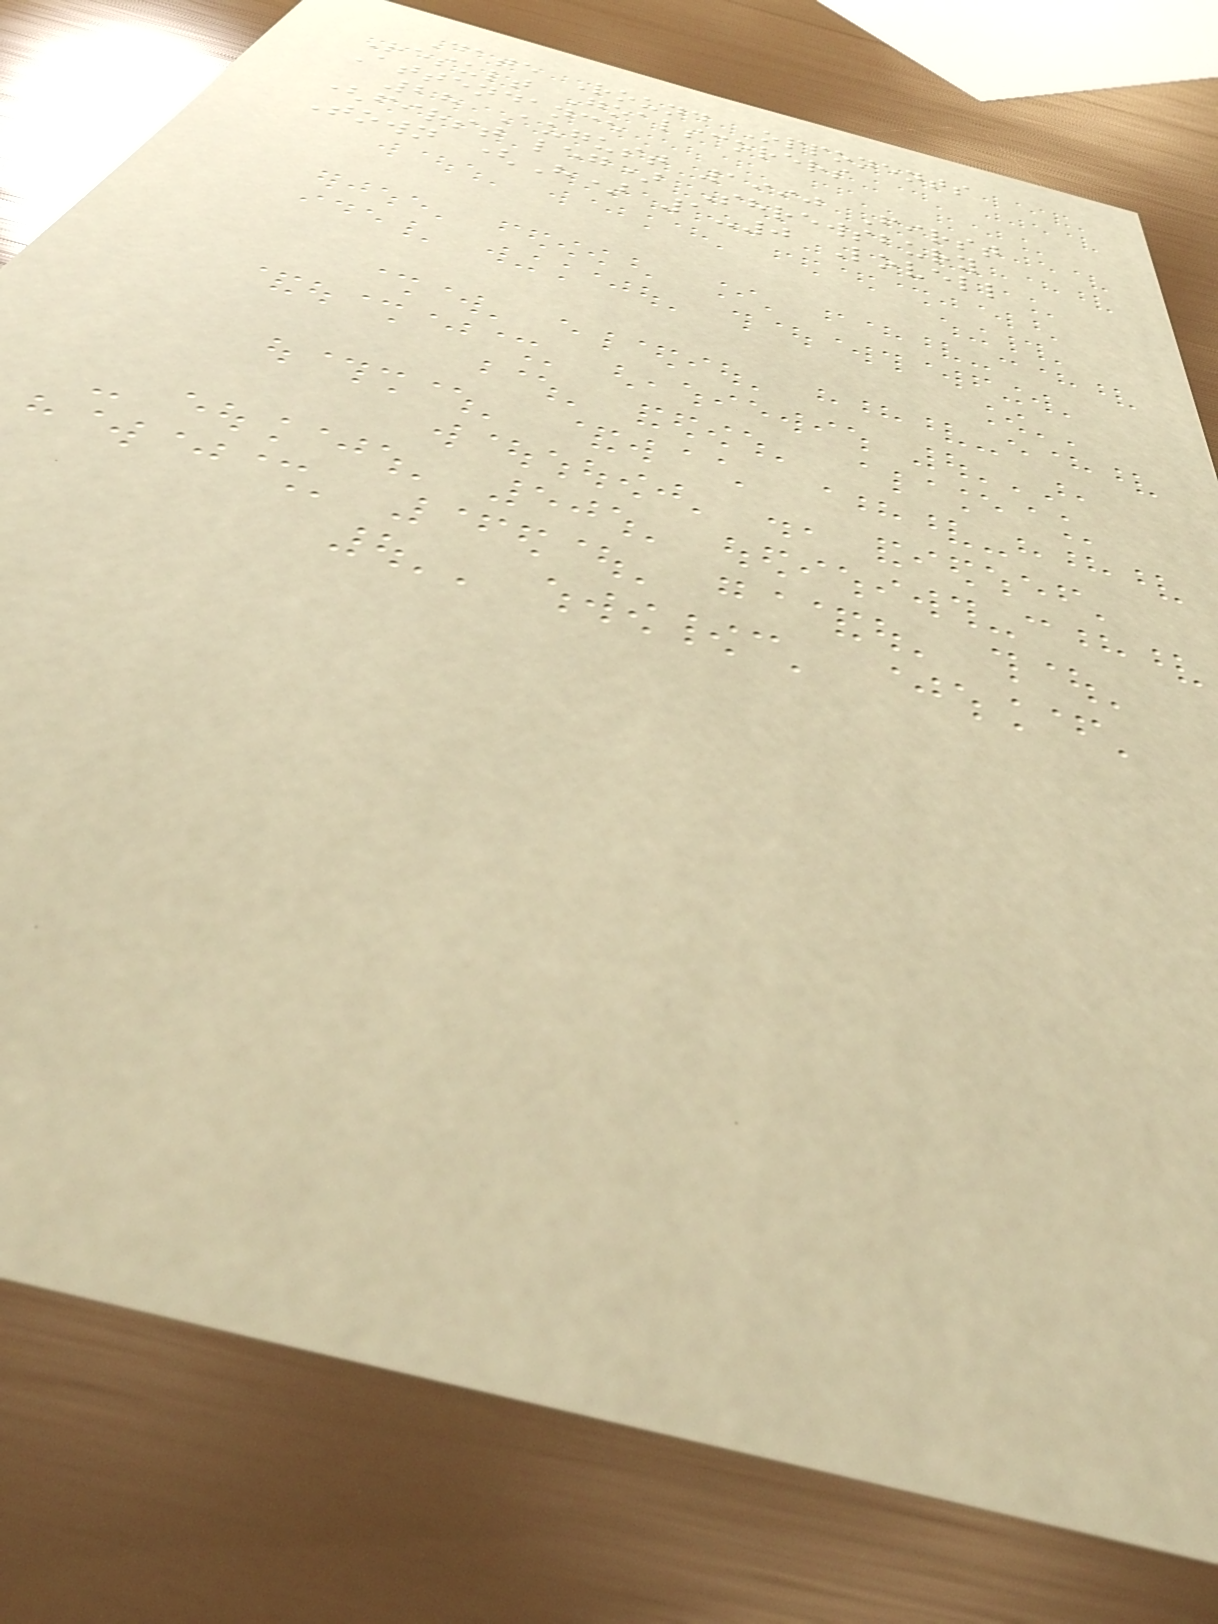Date Round Opponents
Result Goalscorers
Attendance
28 August 1990 First
(first leg) Shrewsbury
Town (H) 1-0 Lovell
